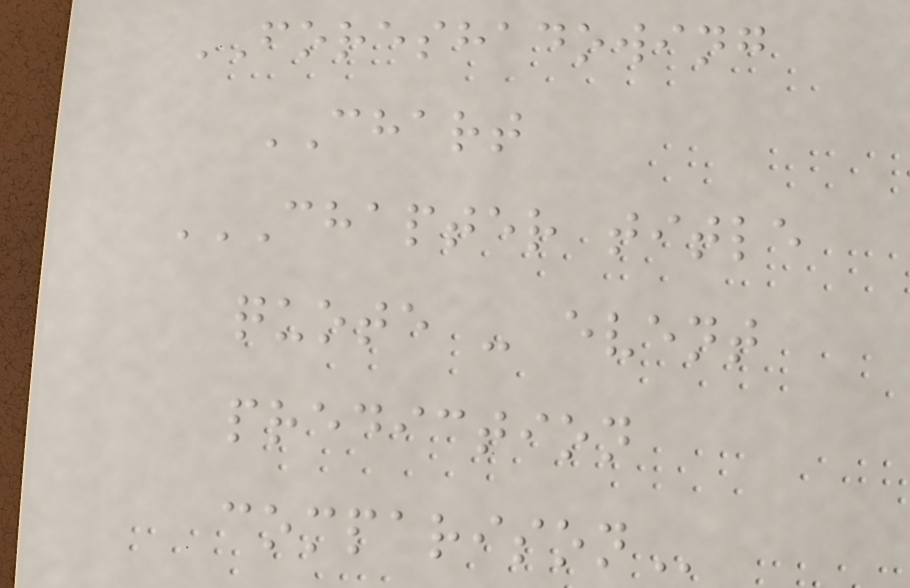FORESHADOWING
CHART
CHAPTER TITLE
QUOTE - EVENT
PREDICTION
COMPARISON
